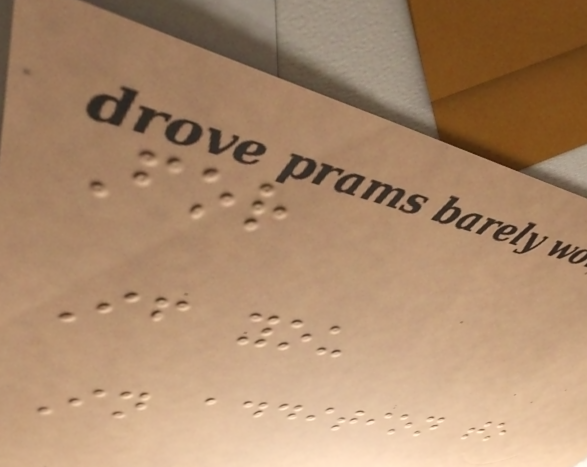For
If you
In addition to
